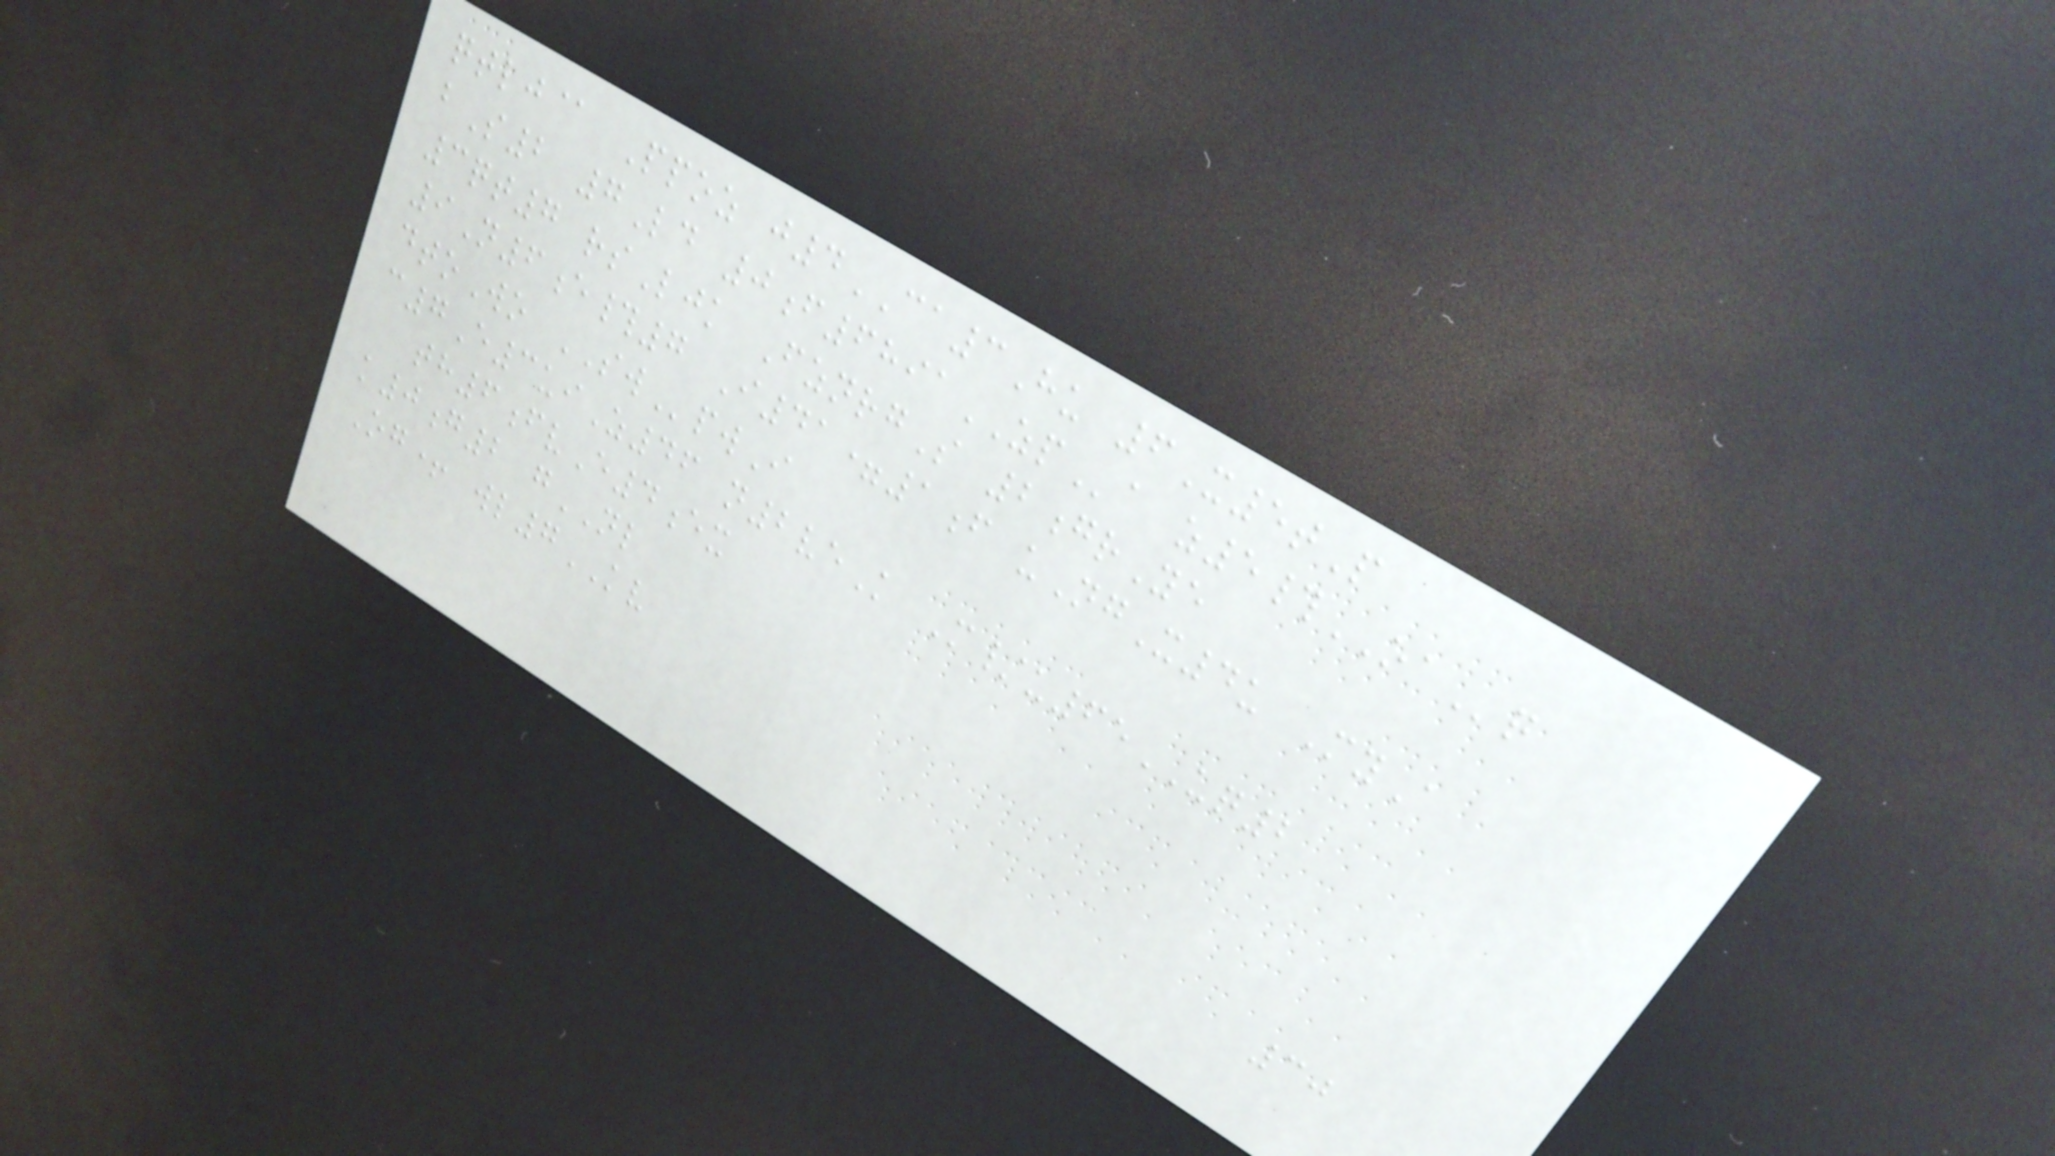qtlj@ Ppoz j4CA3Hu 6X5tP
bS2 7Ld 0f6891ZPa z5#OAq
3qt7 rsLjk FznrgS 2grYe
9N6e#7 I41=1f uNgX4u MyA
dtoWo SWpwI
c7E3uiZ46 n2veK M/u65UQ2
th6fvE4ex
k0g2 gNL
Og+ wl7KV
30
